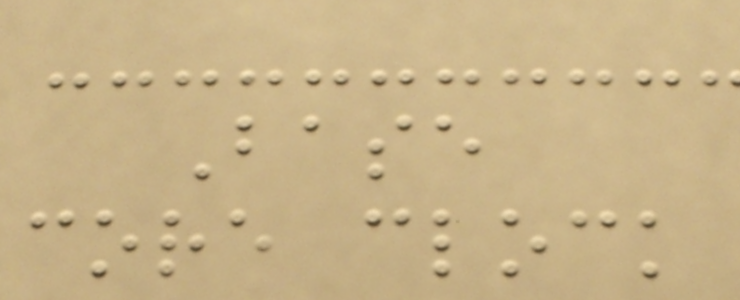Base
core clock
